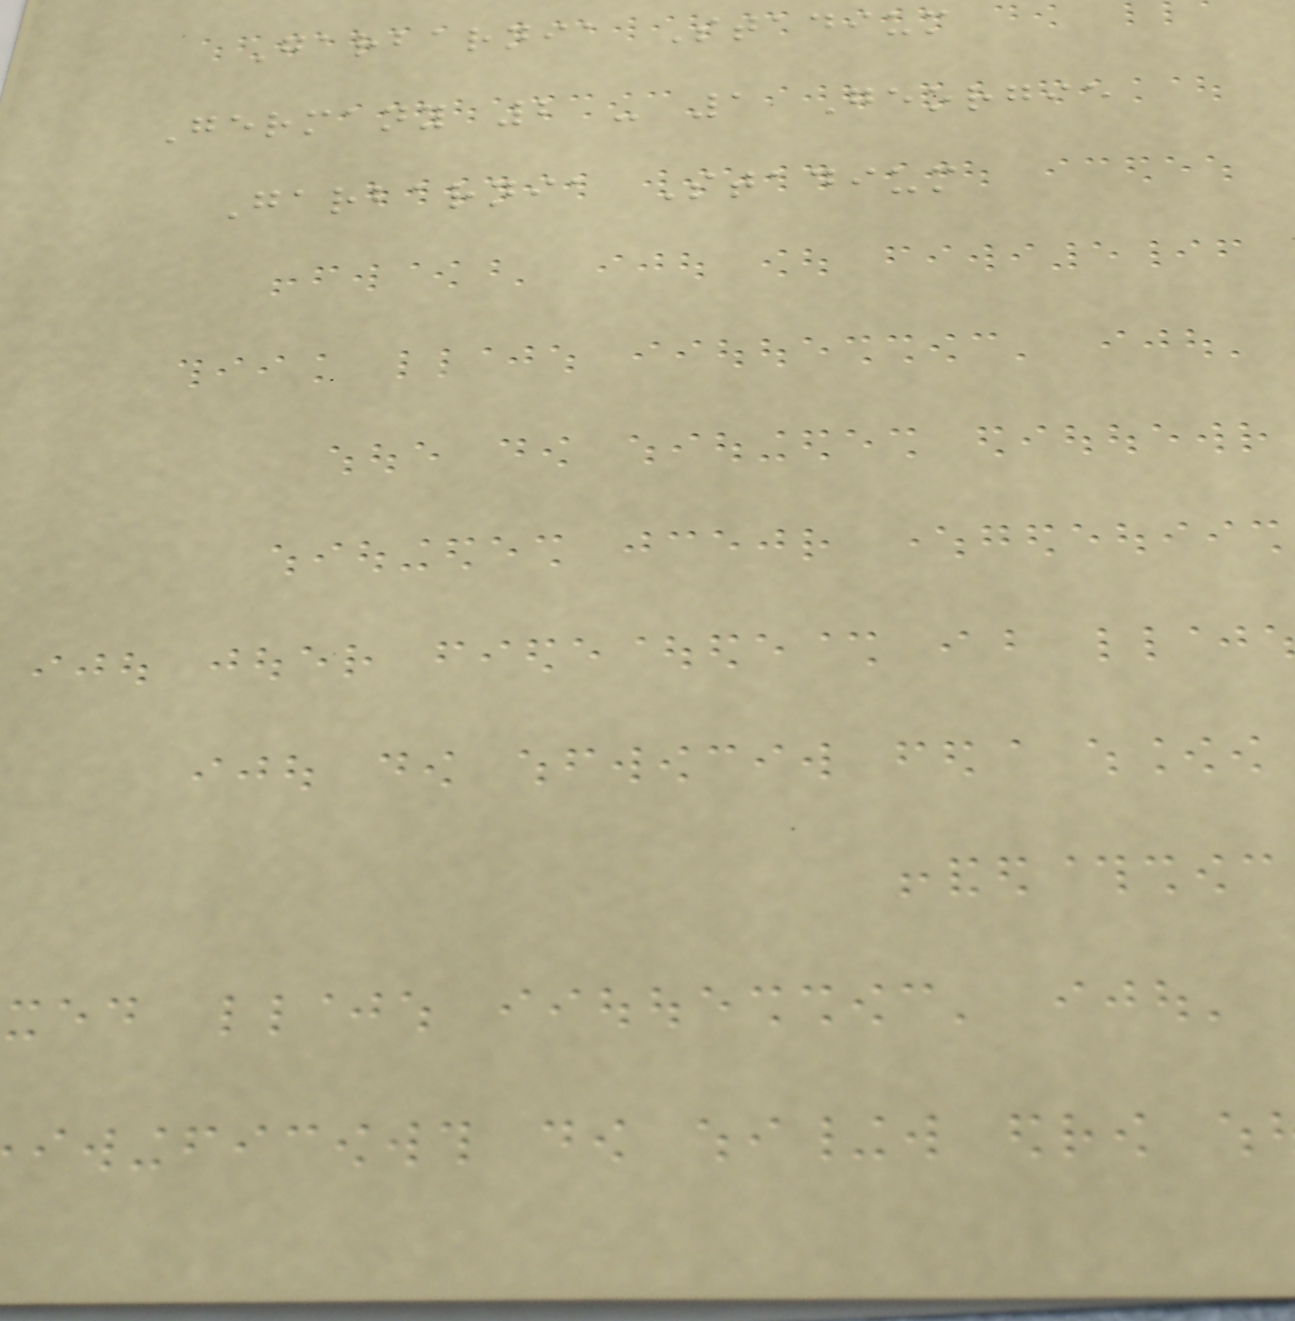Garbarnia Stadium
Germany 2 - 1 Georgie
Garbarnia Stadium
